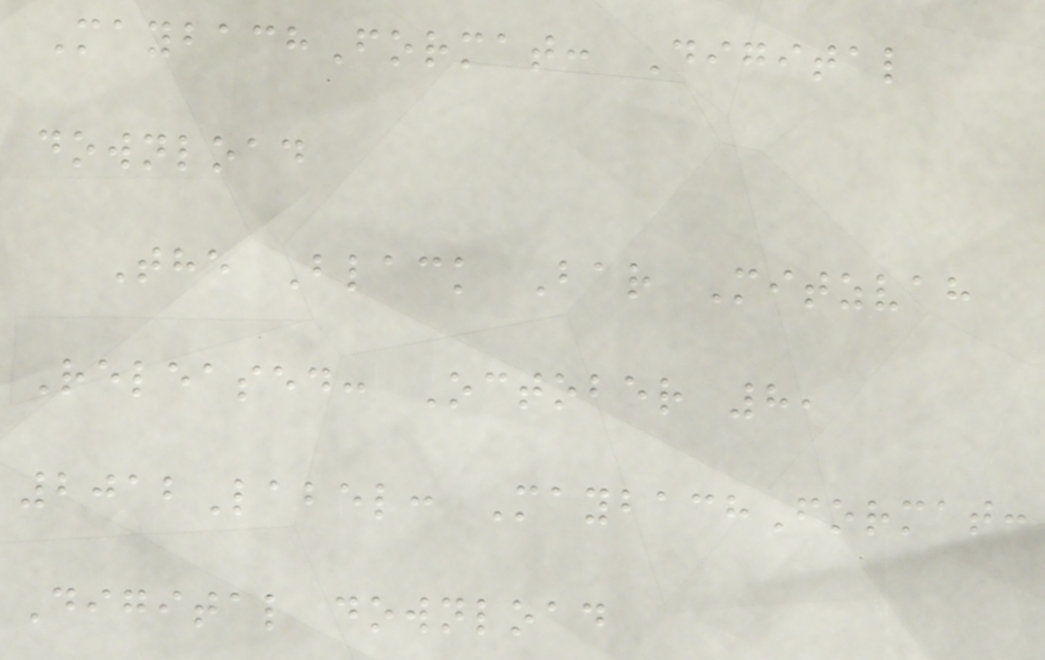MaybachFormat: Digital
download
The Black Bar Mitzvah
Released: October 8,
2012Label: MaybachFormat:
Digital download
